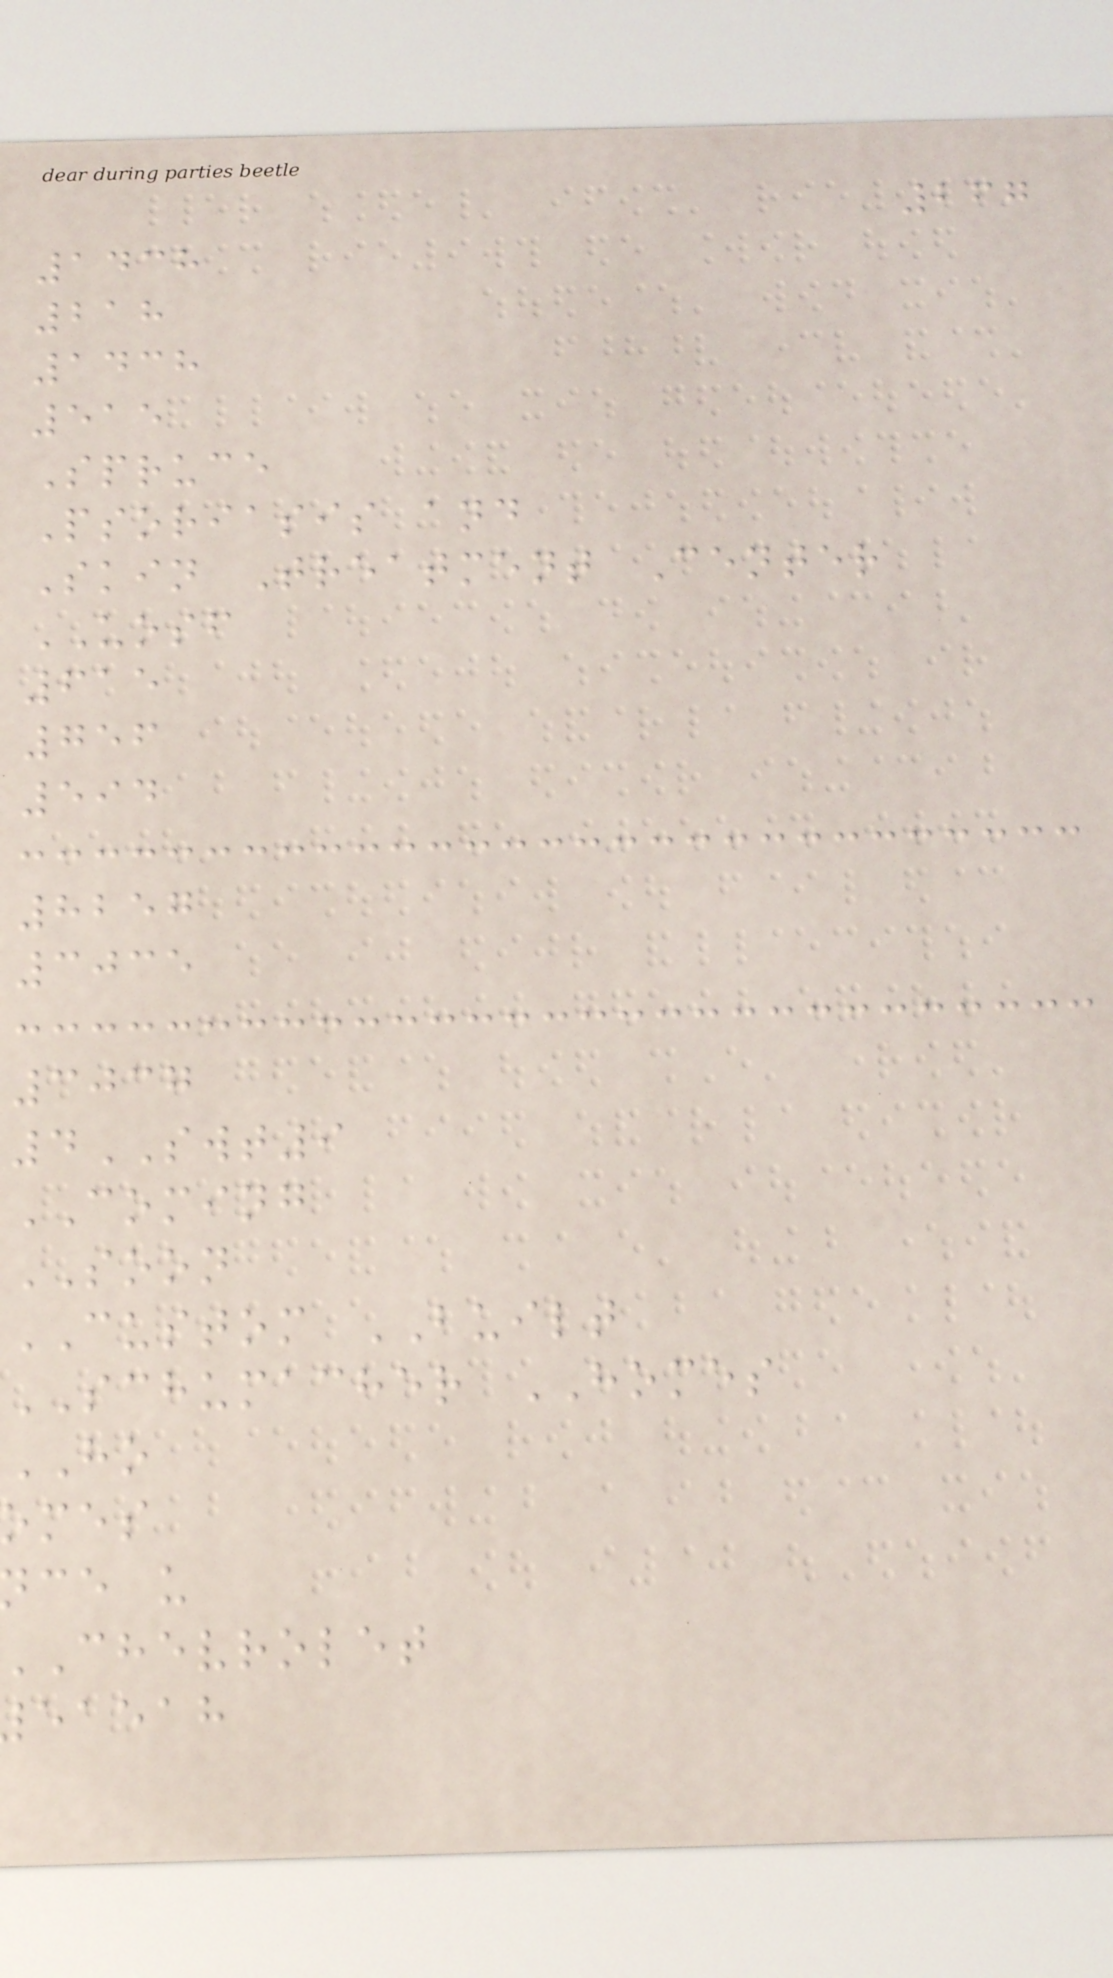267
1438
218
1438
515
Spruce
Psoriasis and
Skin Treatment Center
UOSF
615
756
594
8257
3035
3037
4SWT9
COMING
SOON
CUSTOM BUILT
SCHUMACHER HOMES
HO
omes
ce u
chevrolet
eaeah
